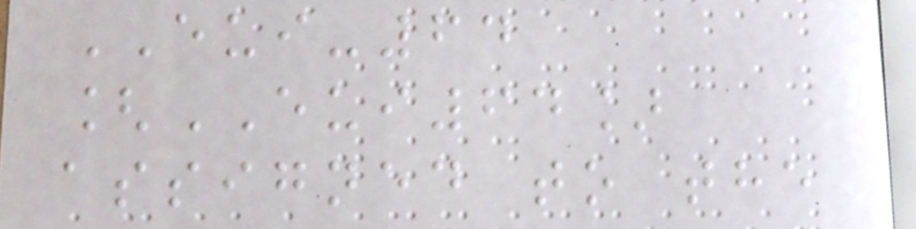EUI-64
[EUI64]
assigned to the
